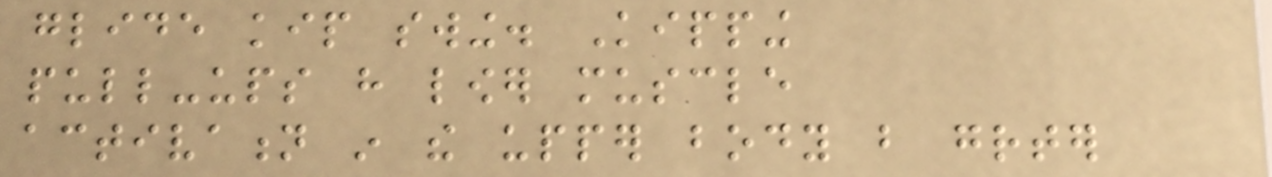glide kip swing. Kipping
pull-ups have lower muscle
activation in the upper body but greater
